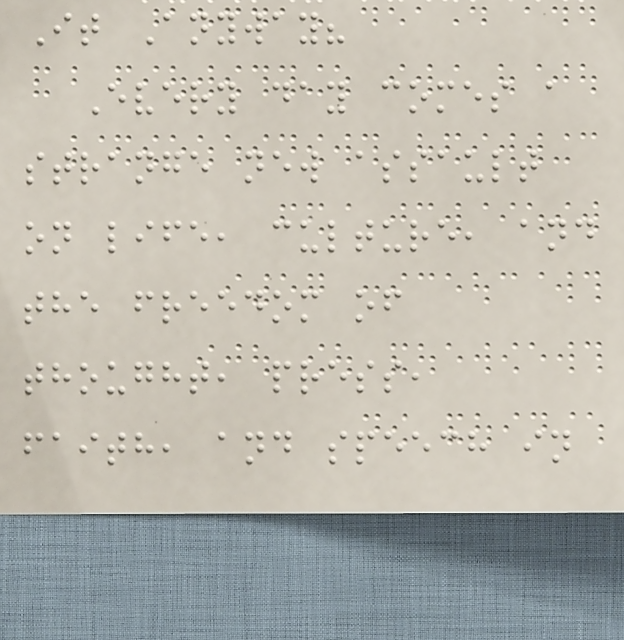It Anyway?
Every day comes a
strange new assault
on life, culture, and
the freedom of
thought, press,
faith, and speech in
